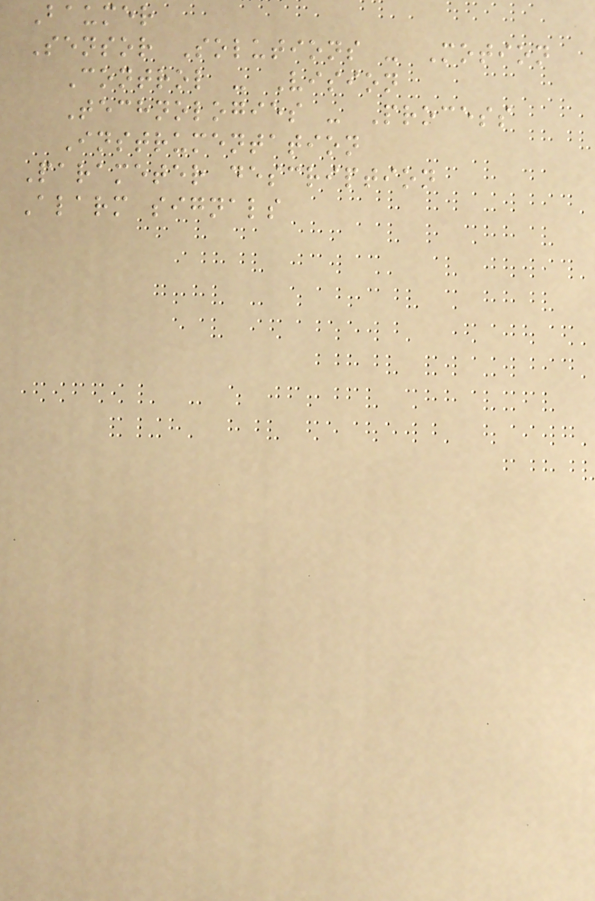Baumer
Sensor Solutions - Motion
Control - Vision
Technologies - Process
Instrumentation
Parameter description
Alarm signals
